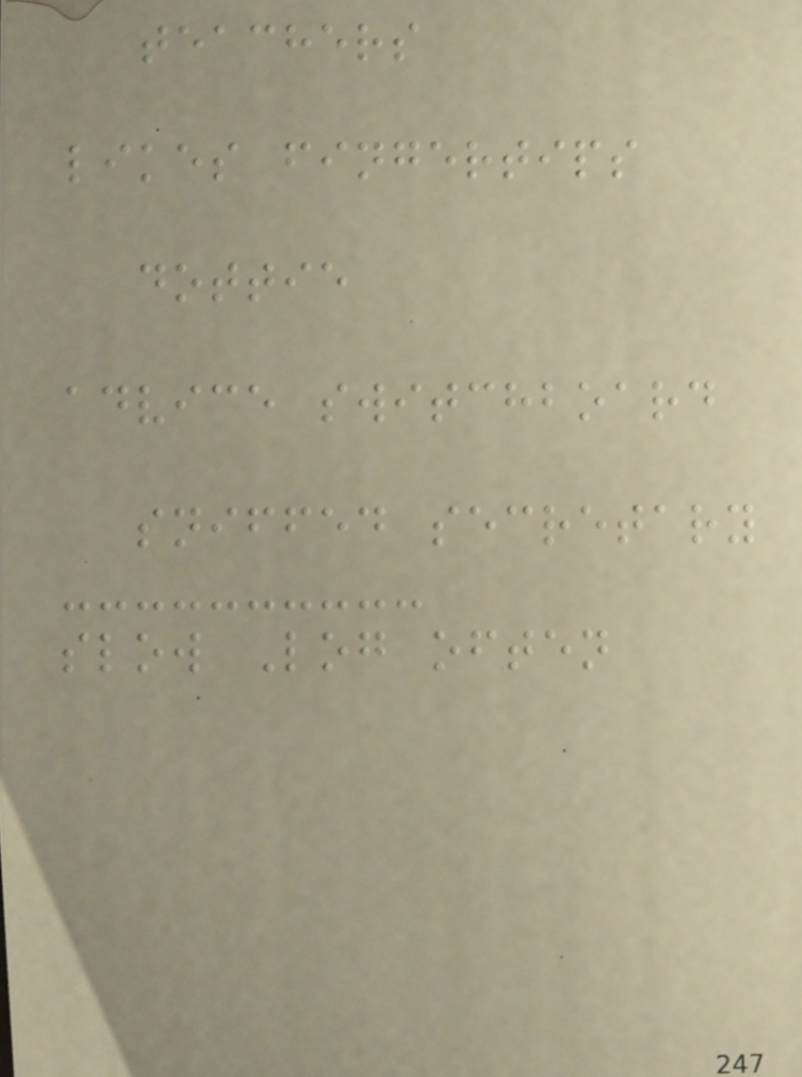teachers
likes fingertips
dottie
advice switchboard
sniffed secretary
slow Log often
